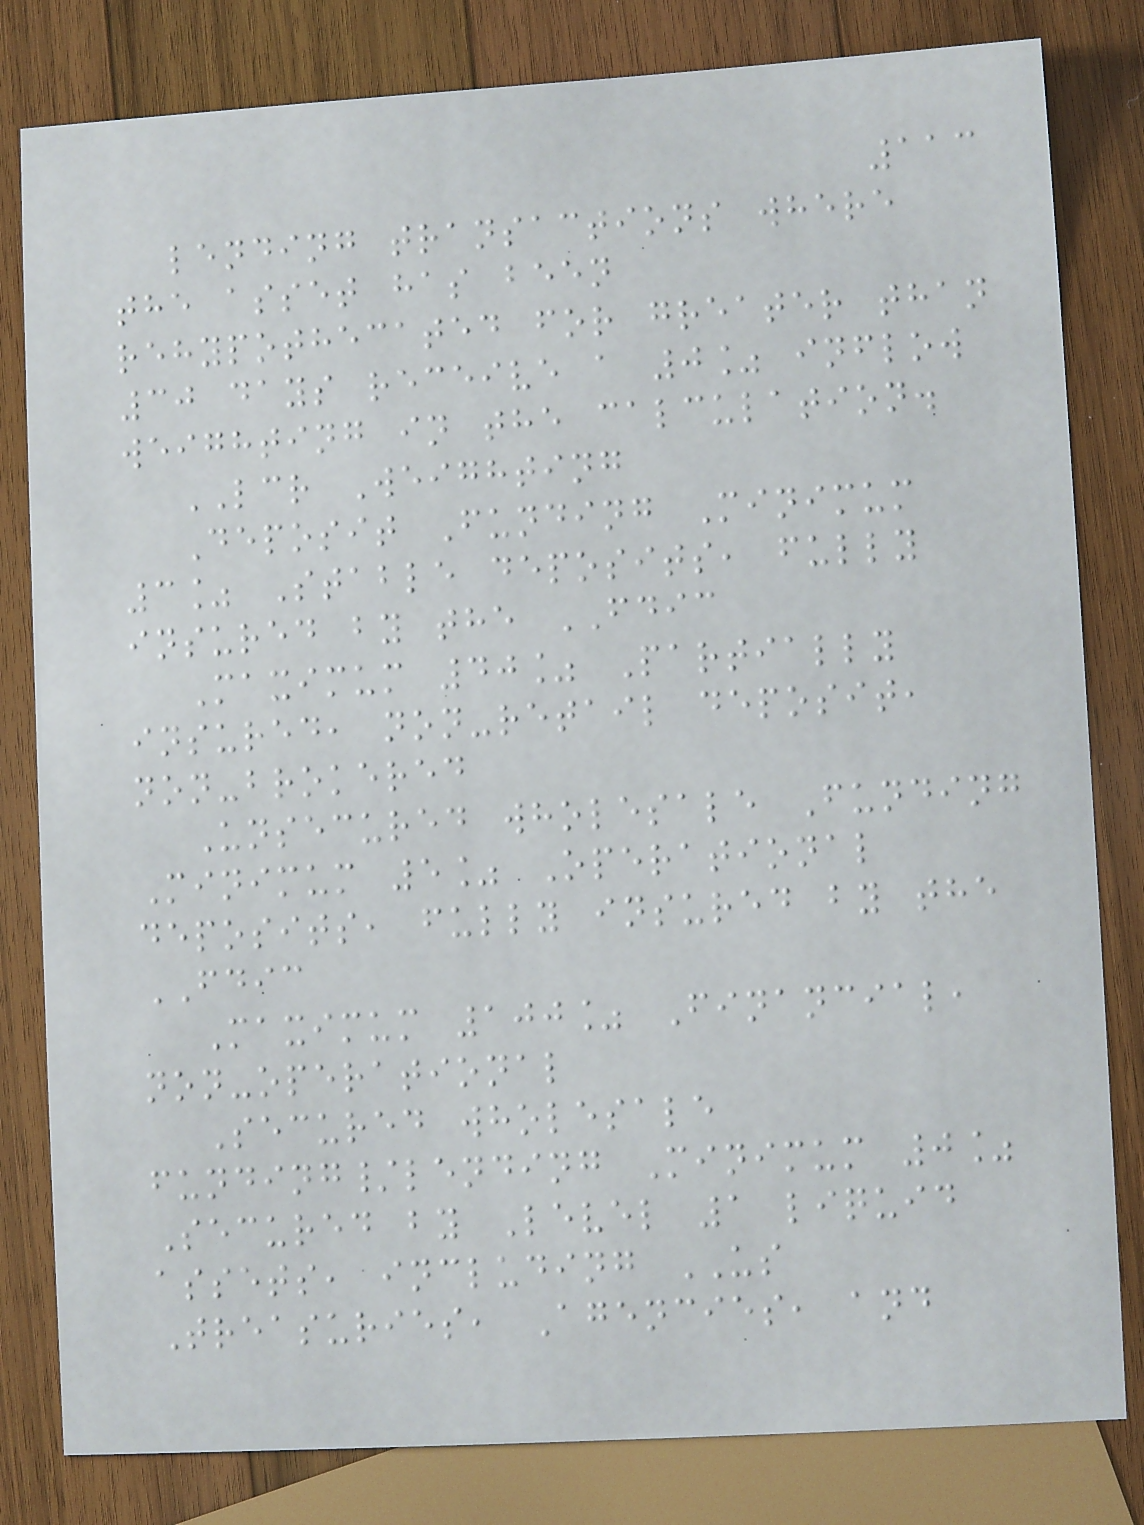113
lending transactions where
the asset has been
rehypothecated for greater than
30 days receive a 0% inflow
weighting in the calculation.
LCR Weighting
Deposit Funding Minimum
3% Stable deposits, fully
insured by the FDIC
Maximum 40% Partially
insured, non-retail deposit,
non-brokered
Unsecured wholesale Funding
Minimum 5% Operational
deposits, fully insured by the
FDIC
Maximum 100% Financial,
non-operational
Secured wholesale
funding/lending Minimum 0%
Secured by Level 1 liquid
assets, including US
Treasuries, Agencies, and
